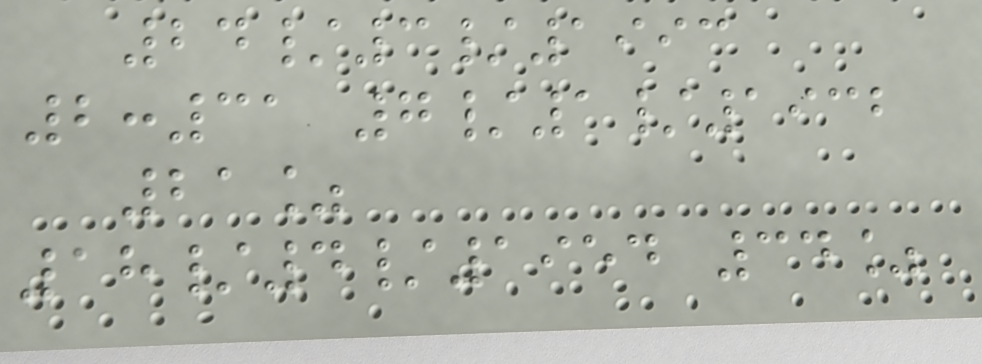24/3/1993
2:31 7/1/1932
21%
18/4/1954 34%
